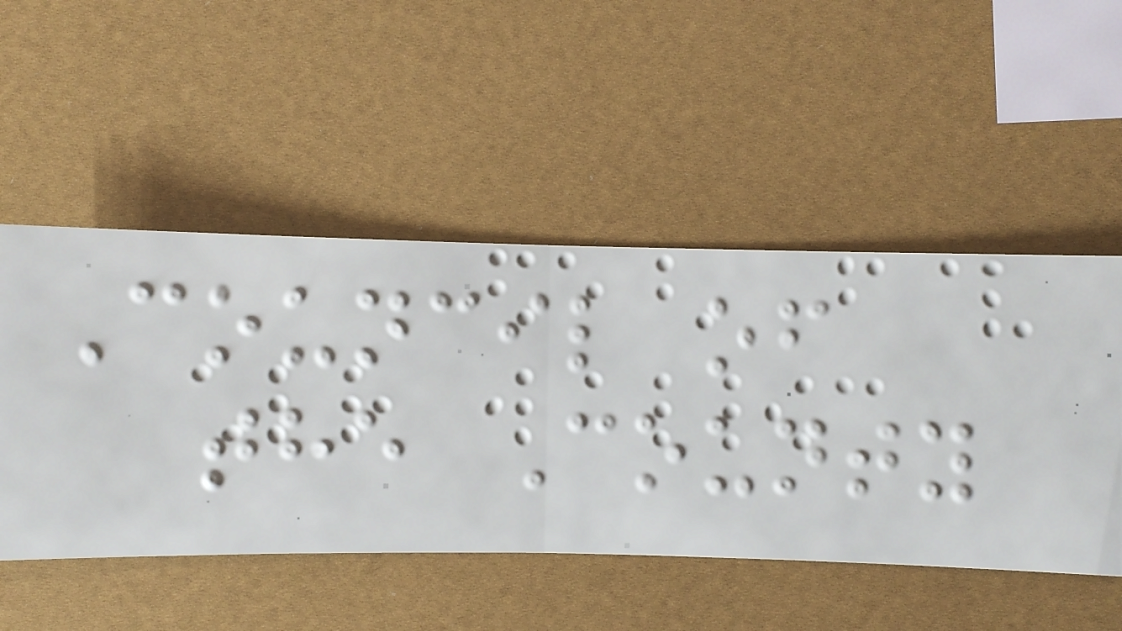Council of
the County
